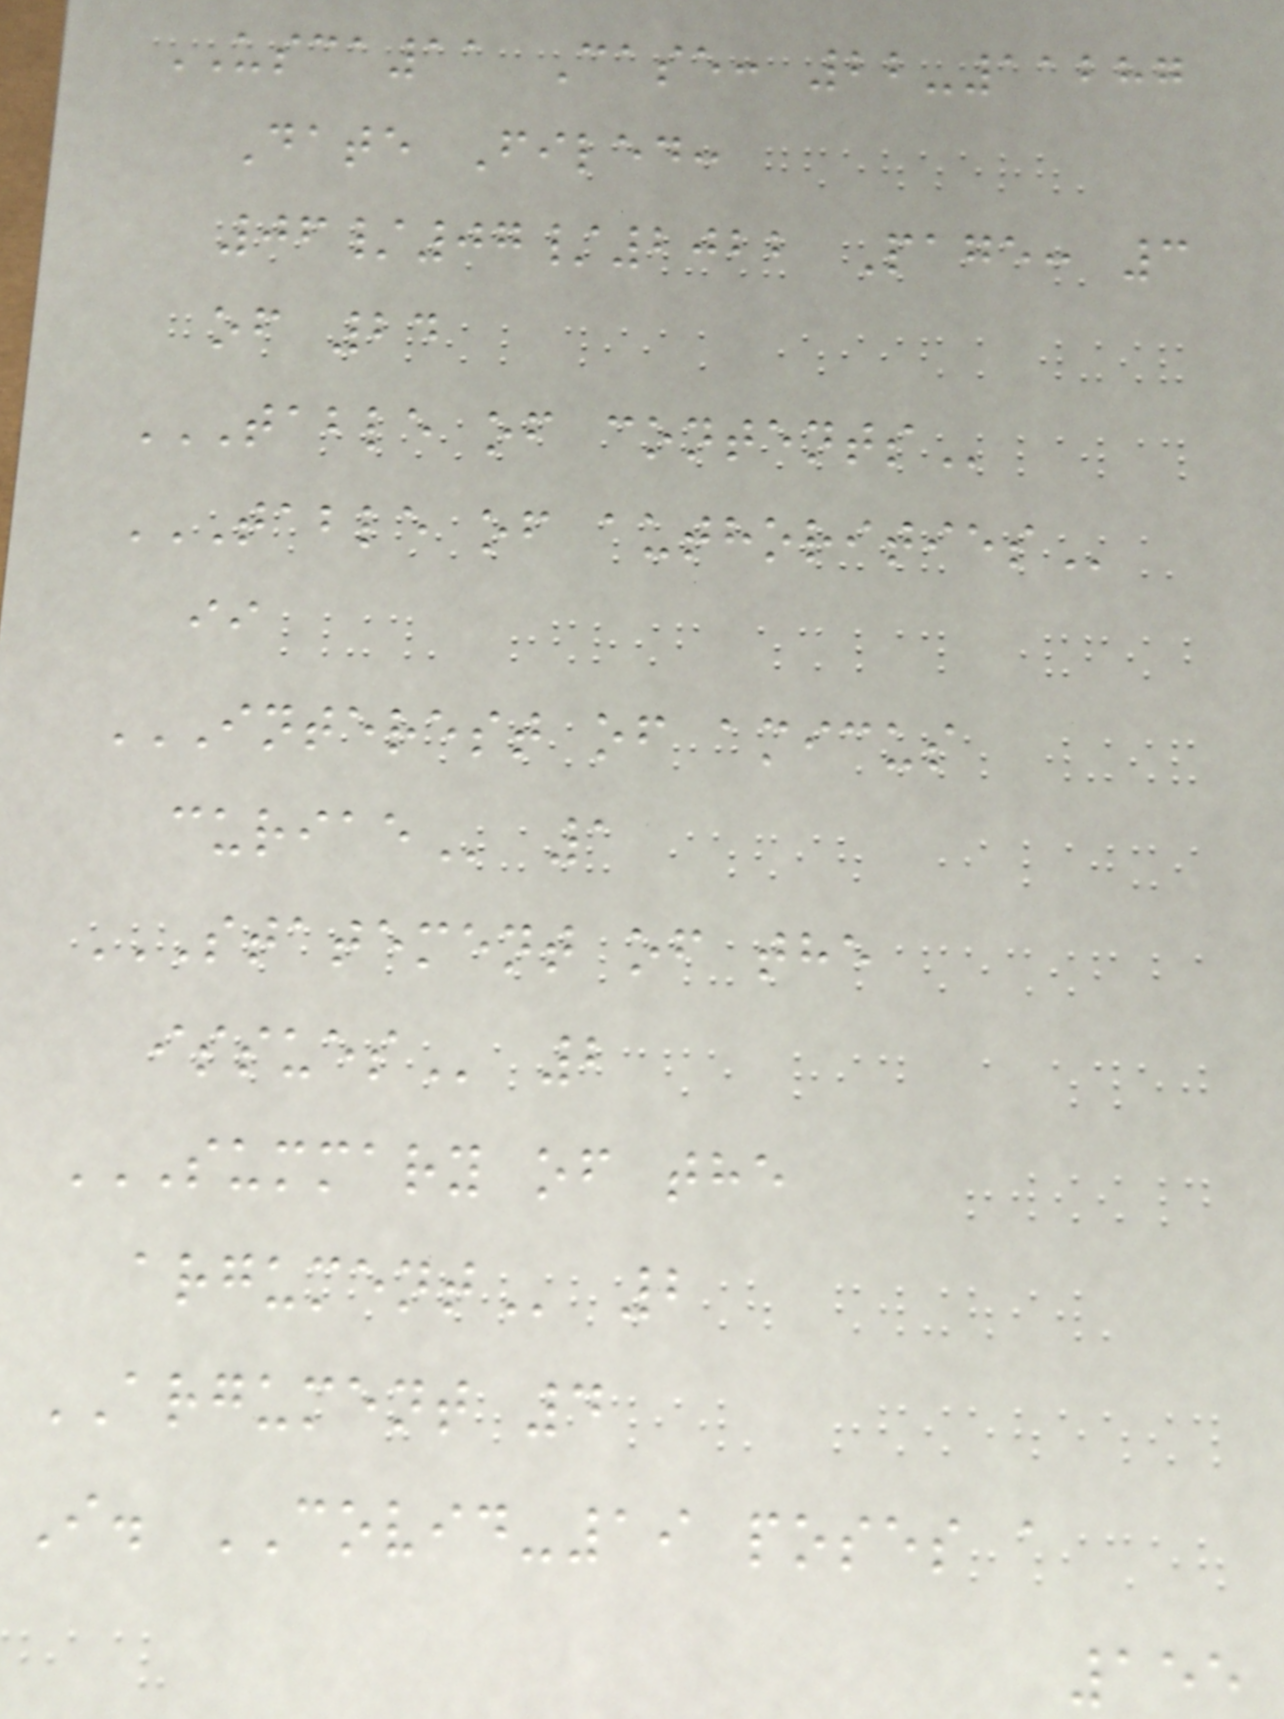USCA11 Case: 22-11287
Date Filed:
06/07/2022 Page: 3
of 24
TABLE OF CONTENTS
TABLE OF AUTHORITIES
ii
INTEREST OF AMICUS
CURIAE 1
STATEMENT OF THE
ISSUES 2
SUMMARY OF THE
ARGUMENT 2
ARGUMENT 4
I. COVID-19 poses a
155
